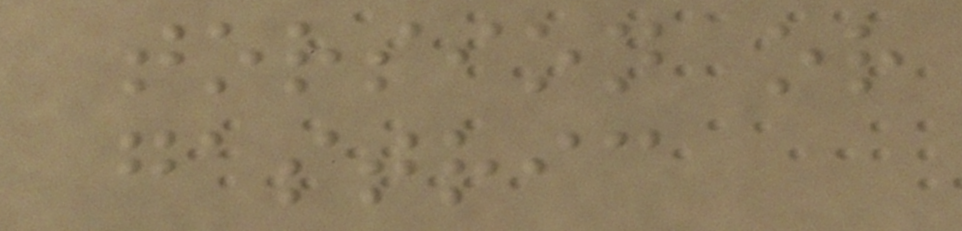torsion or
gastric
